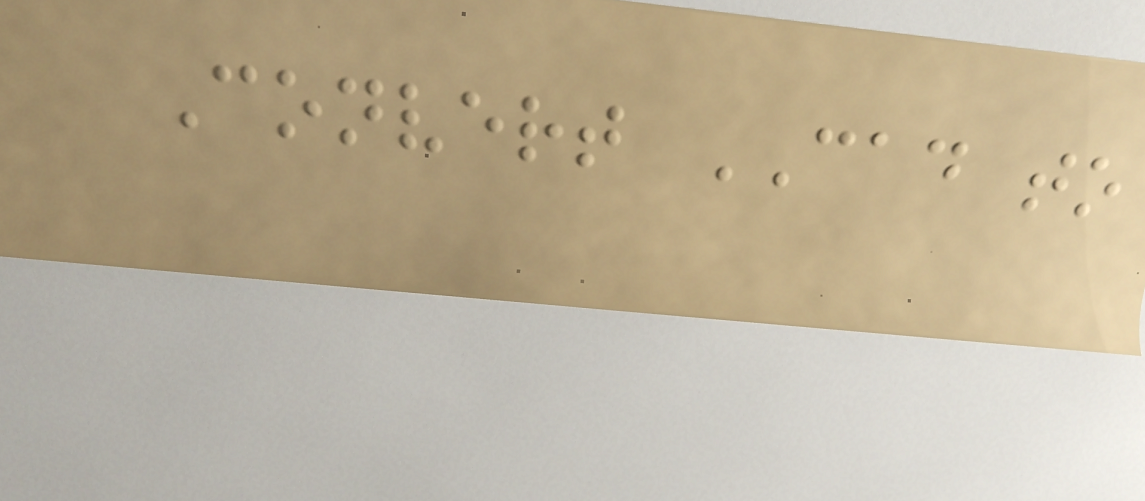Convert CAD to
